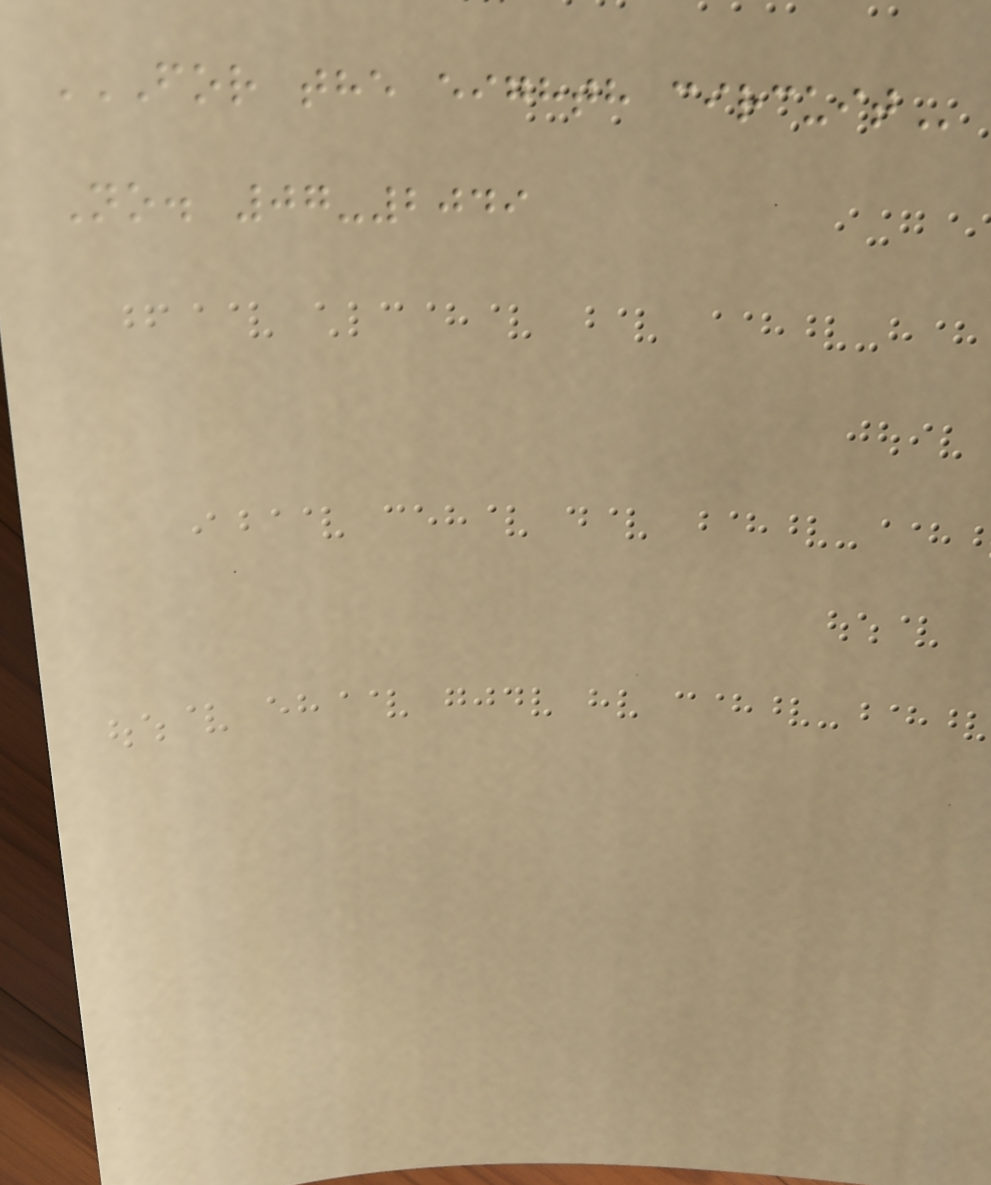FOR THE EIGHTH CIRCUIT
No. 07-2049
